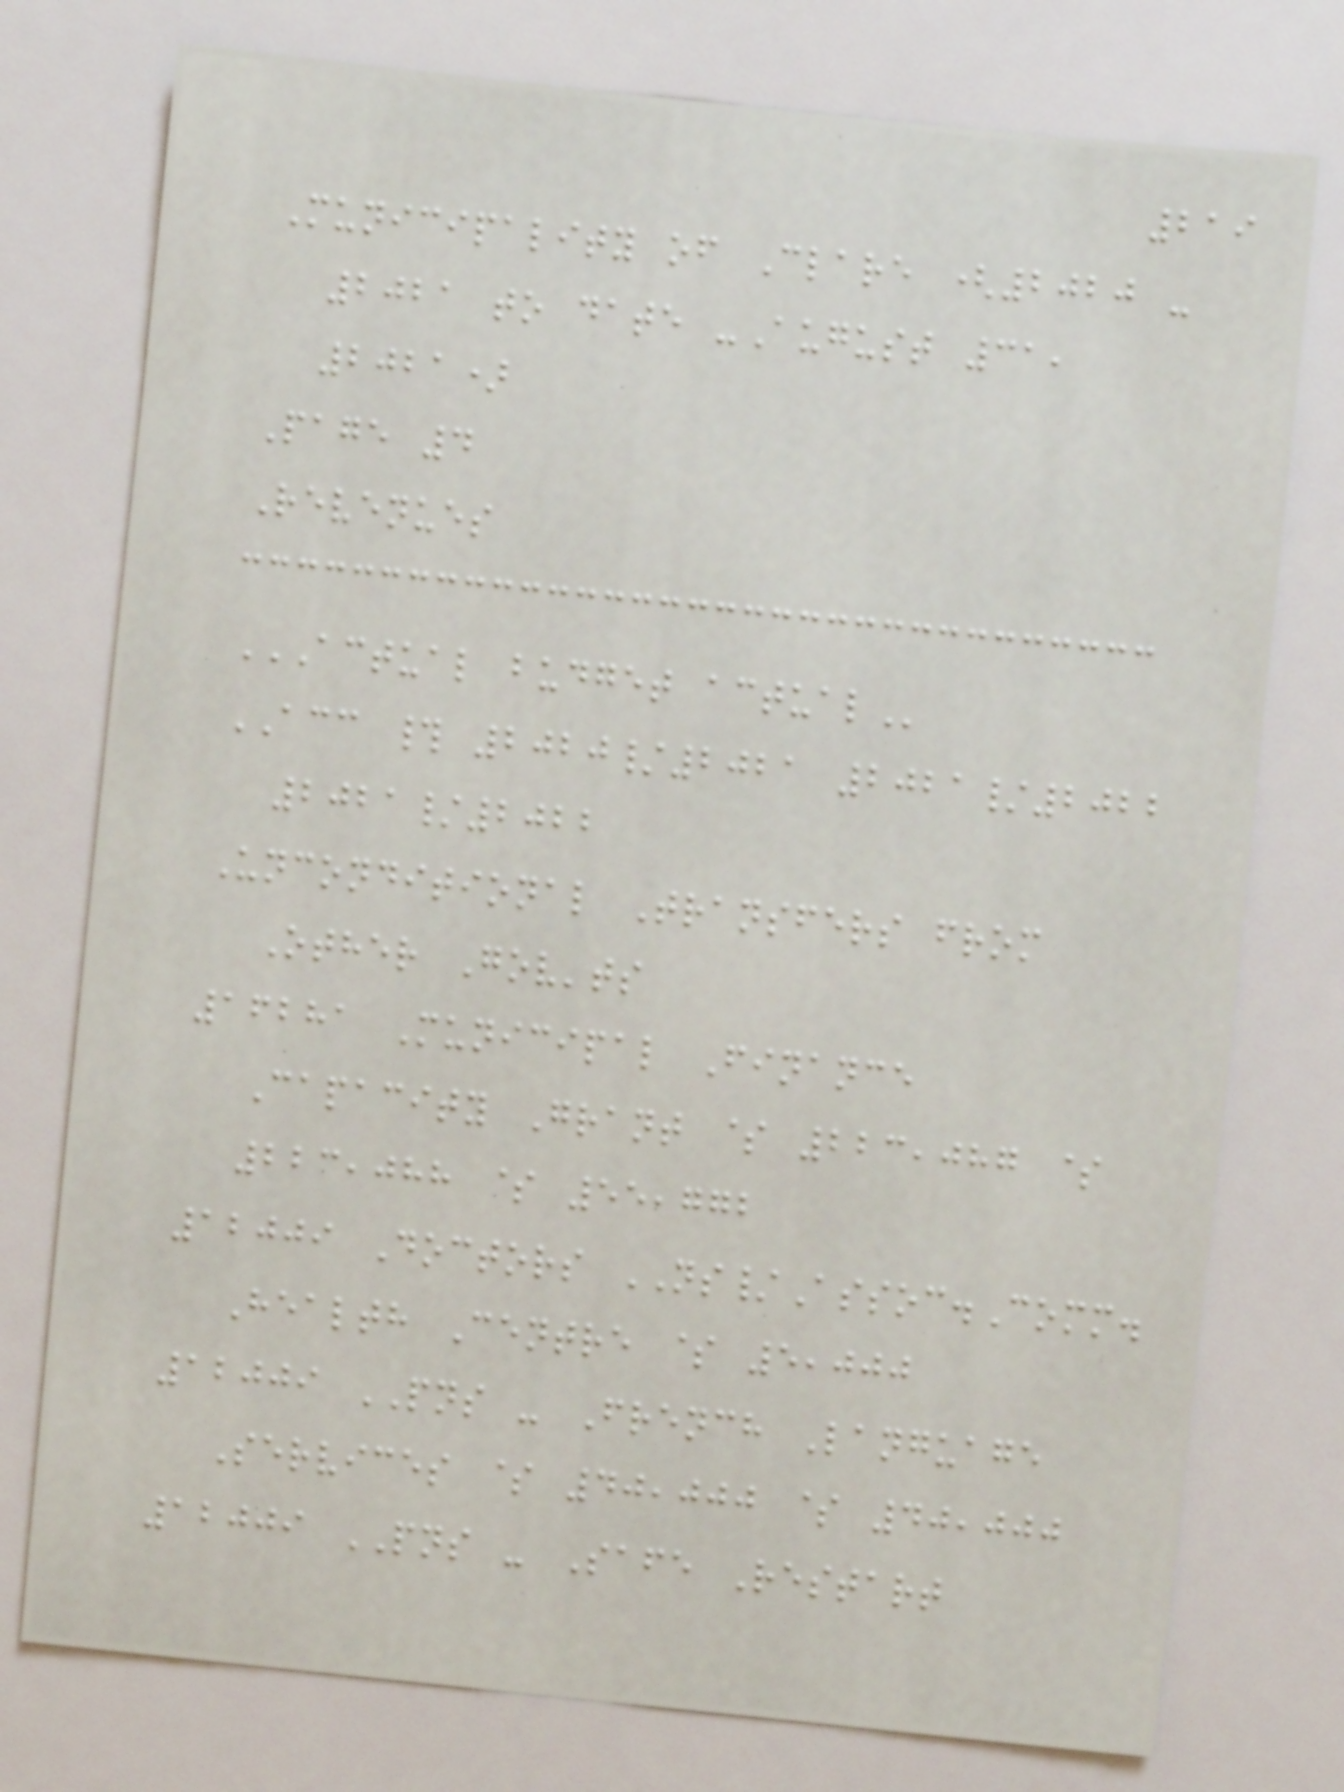219
Municipality of Clare (2020 -
2021 to date -August 31,
2021)
Page 4
Revenues
ACTUAL BUDGET ACTUAL
ACC # 2020/2021 2021/2022
2021/2022
Unconditional Transfers from
Other Gov'ts
16281 Municipal Finance
Capacity Grant $ 223,087 $
223,088 $ 55,772
12009 Doctors NS/Assoc.Comm.
Health Centre $ 5,000
12009 PNS - French Language
Services $ 40,000 $ 40,000
12009 PNS - Safe Restart
